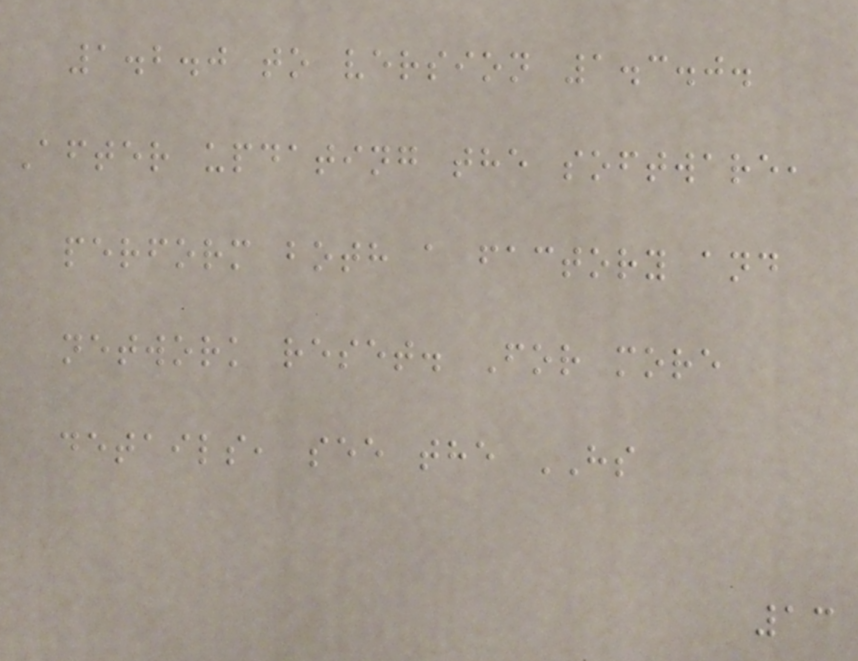1.2.0 to version 1.3.0.
After updating the software,
perform both a factory and
network reset. For more
details, see the HS
13
